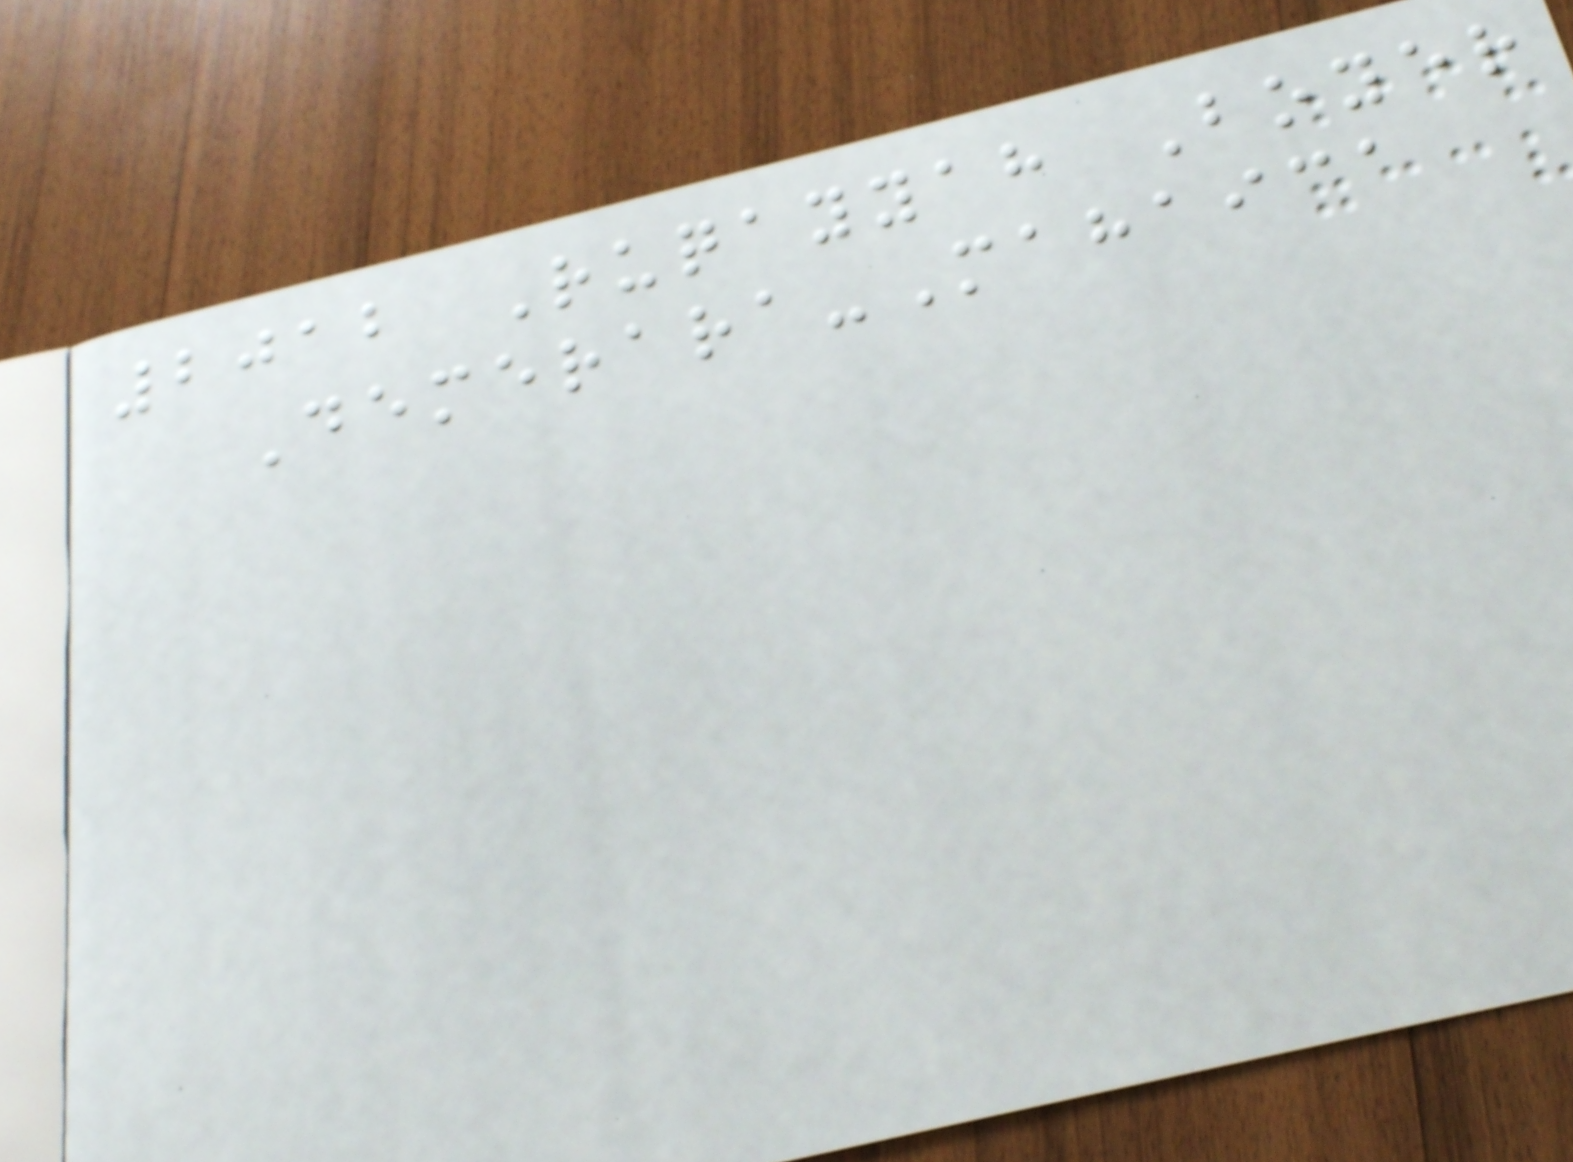2012 Ruqayyah Boyer
Demerara-Mahaica
